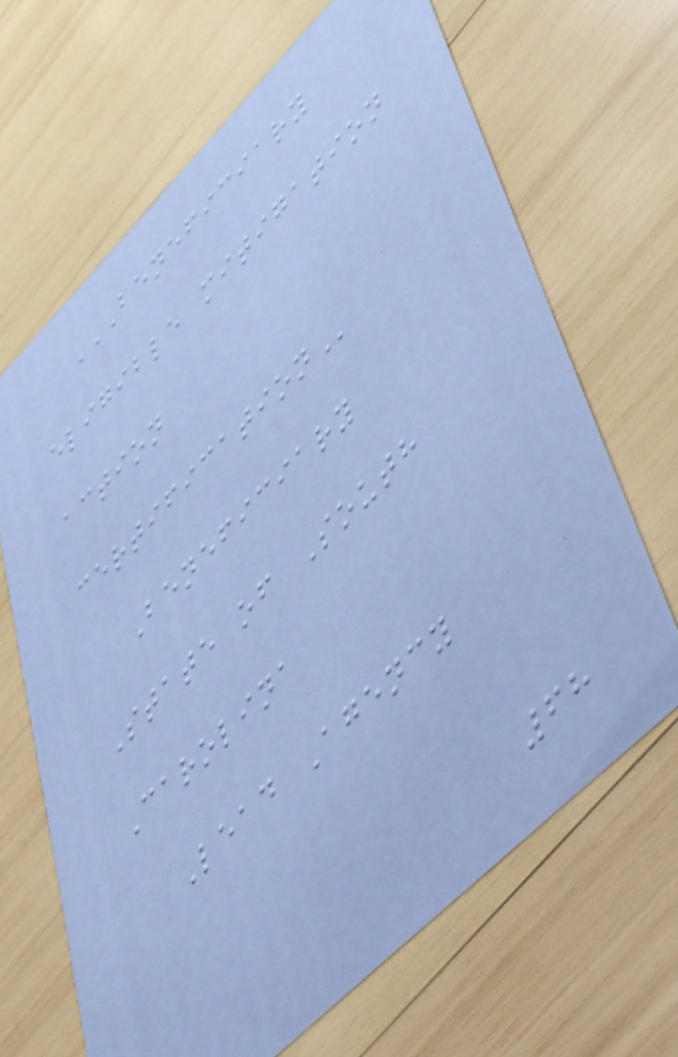BENEFICIARY
ELIGIBLE MITIGATION
ACTION
CERTIFICATION
Beneficiary
State of South
Carolina
Lead Agency
68
